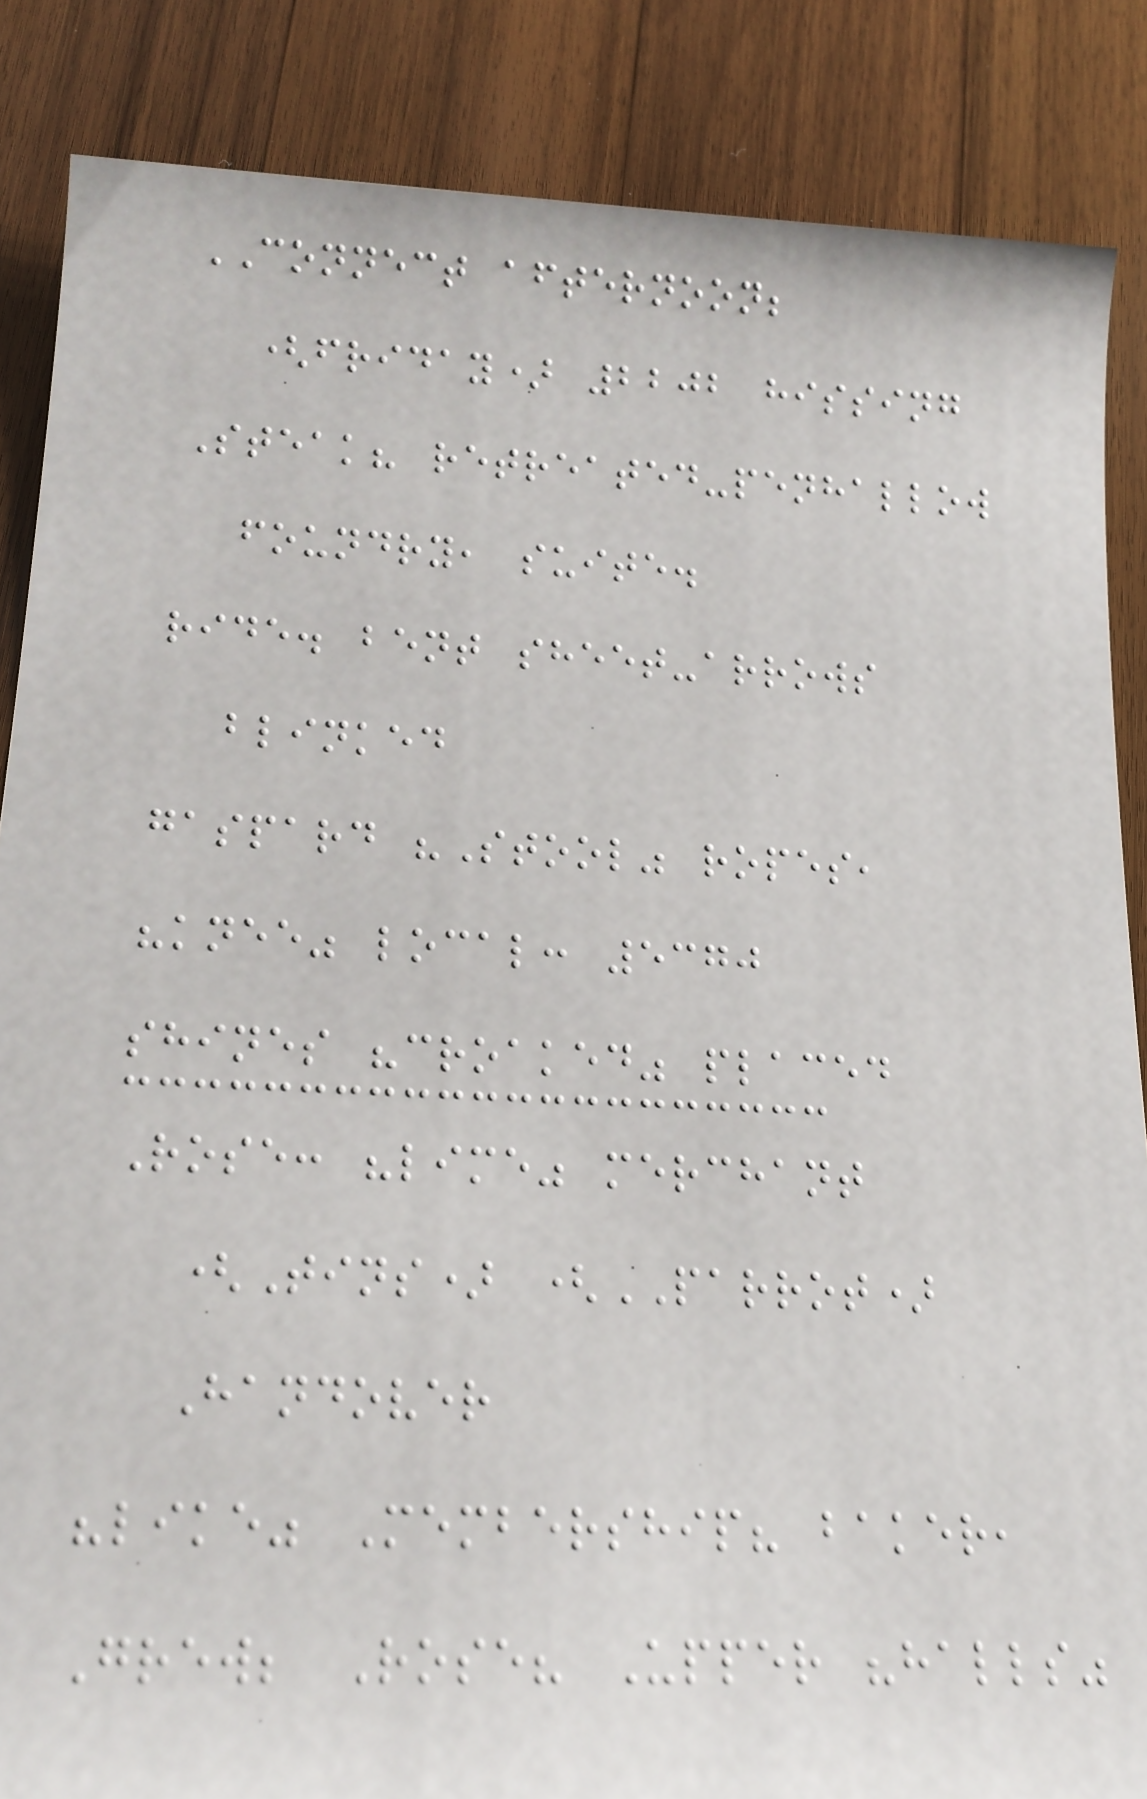CONNECT afternoon;
(friday) 2202 hissing
Steak? retreated-penhallow
foundry, suite.
ride. bent sheet-arrows
blinked
gaspard "Stool" ropes,
"knee" local: 5370
shines "croaked" placed
Rose: "lime" merchant
(Tins) (PARROT)
Handover
"like" Membership? baker,
Grew; Rose? Upper "halls"
